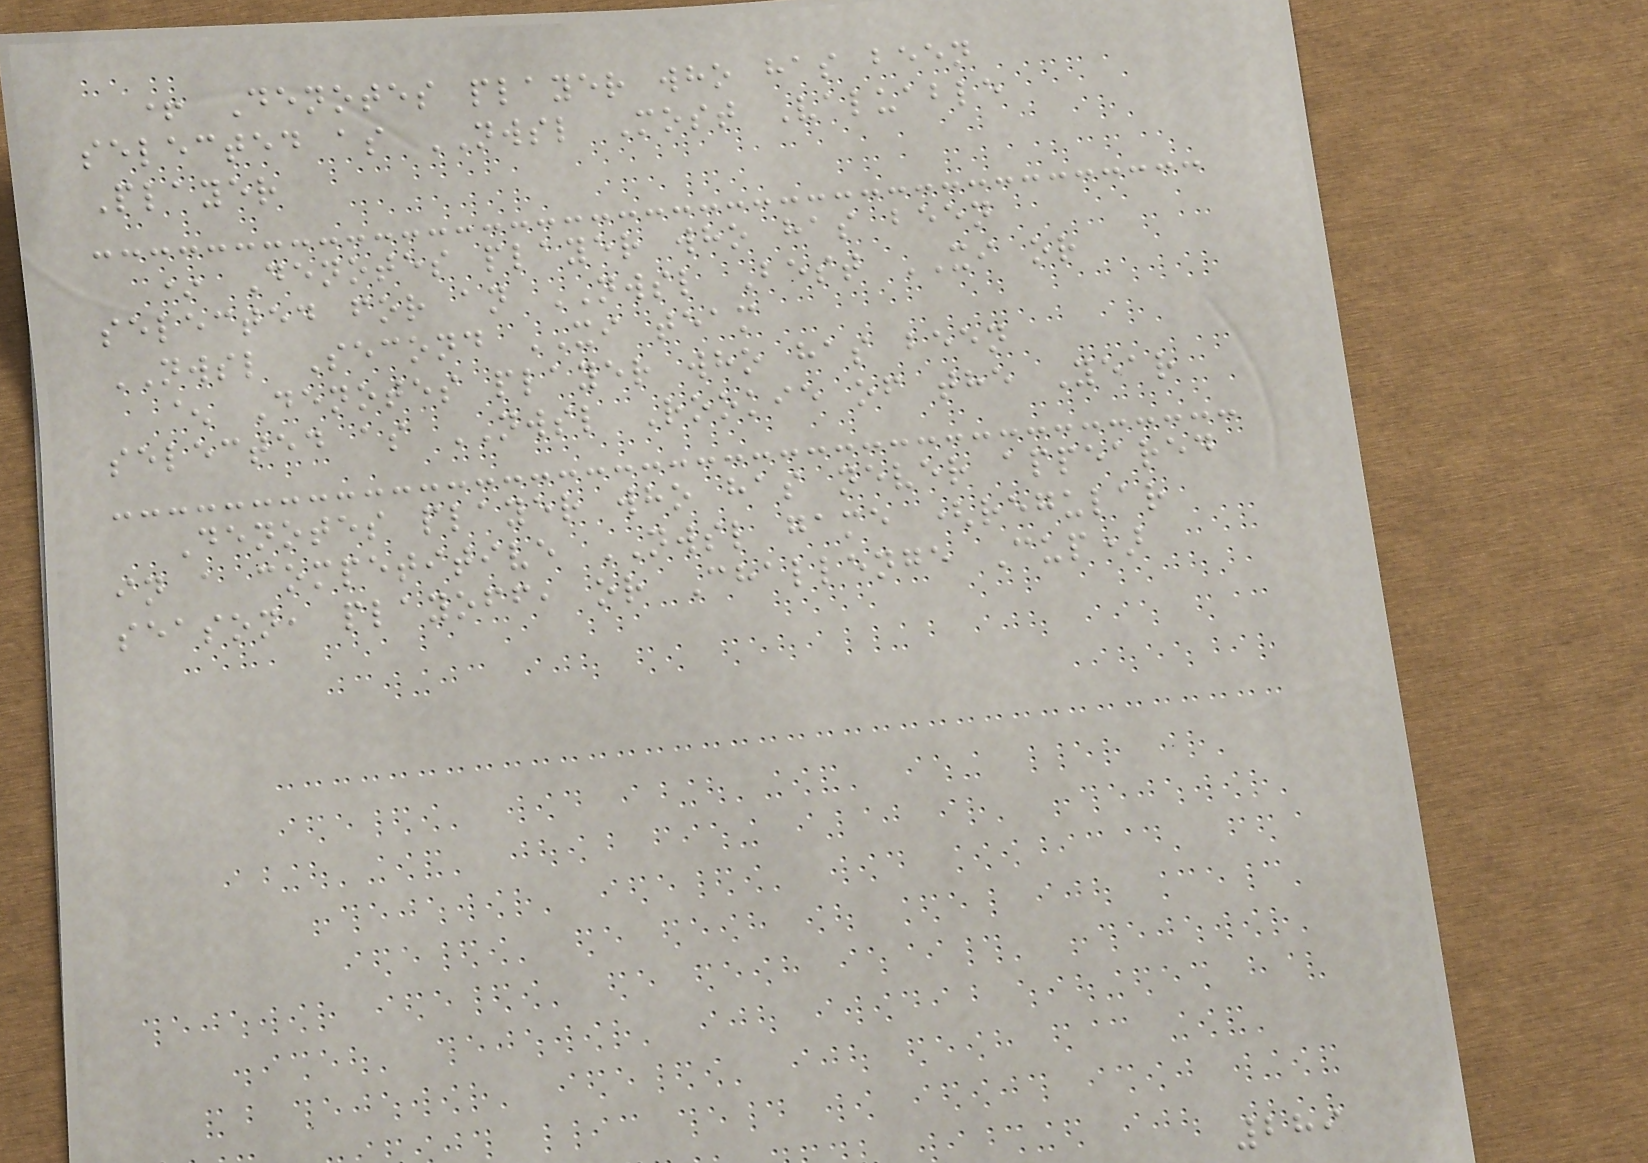+ Denotes player who has been
selected as NWSL Most Valuable
Player
* Denotes player who has been
selected for an NWSL Best XI or
NWSL Second XI team
^ Denotes player who has been
selected as NWSL Rookie of the Year
Denotes player who has never appeared
in a competitive NWSL game (regular
season, playoff, or Challenge Cup)
289
